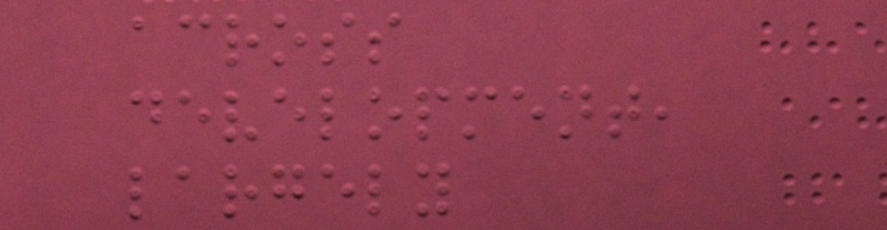across
development,
largely
